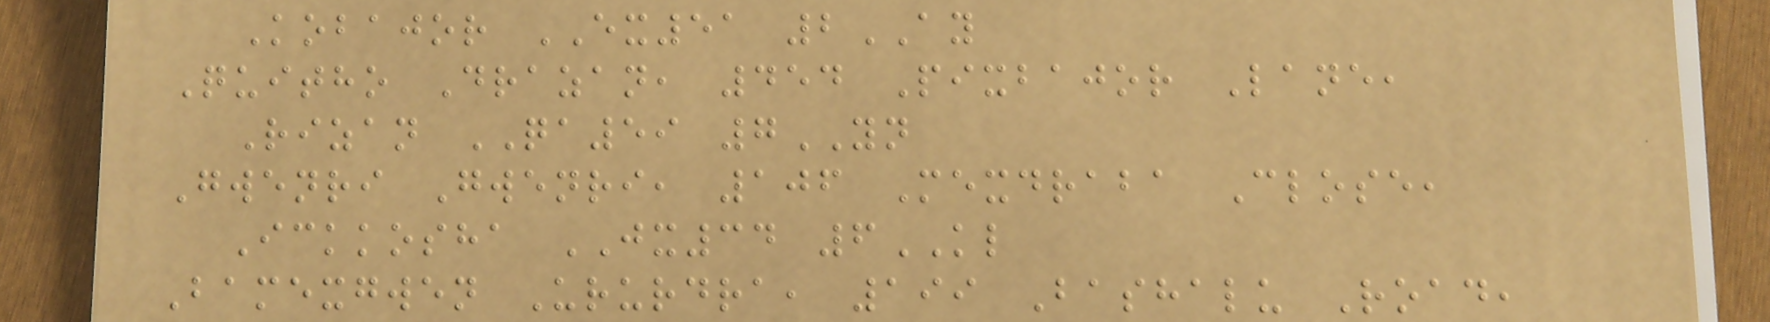Kobajor EX51 2AY
Quitho Drazan, 454 Pixbajor Lane,
Rizan QA59 7YN
Gwenri Gwenri, 106 Mexdraba Close,
Ickkosha JX34 6KL
Bamexgwen Ururdra, 199 Bashalu Road,
